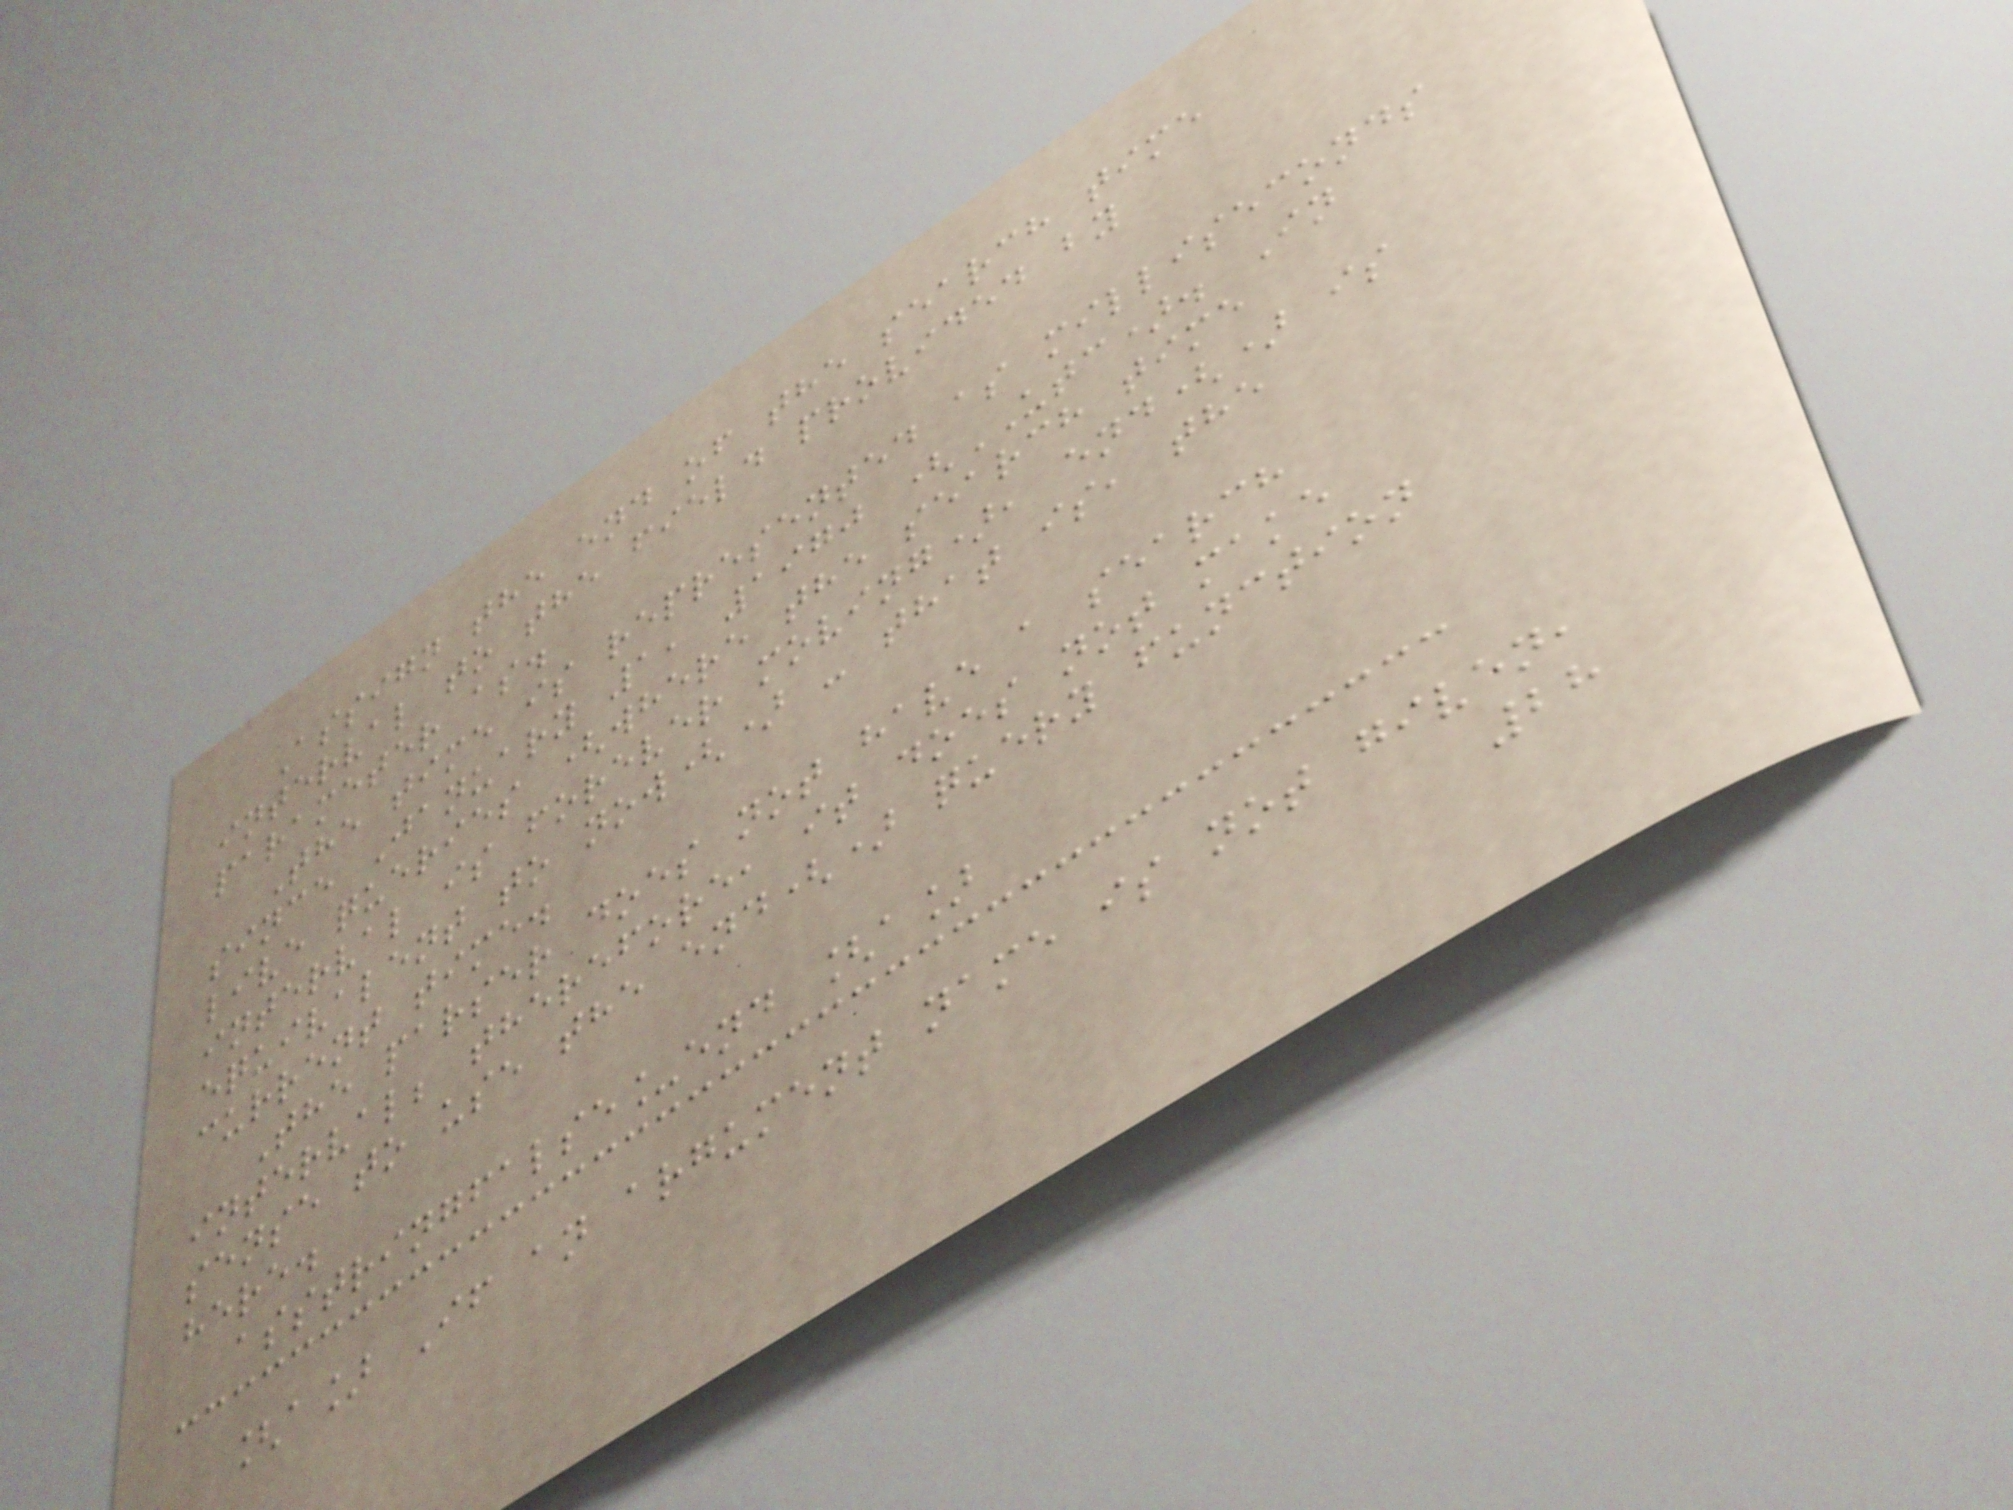Assign the end of the search time
interval to the field provided by
parameter as.
The time is represented as milliseconds
since January 1, 1970 (UTC). In
live queries (where the search time
interval is forever moving), end() is
equivalent to now() - that is, the
current time.
The parser does not have a search
interval; therefore, it does not make
sense to use the end() query function
here.
asstringfalse_end [a]
[a] If an argument name is not given,
28
